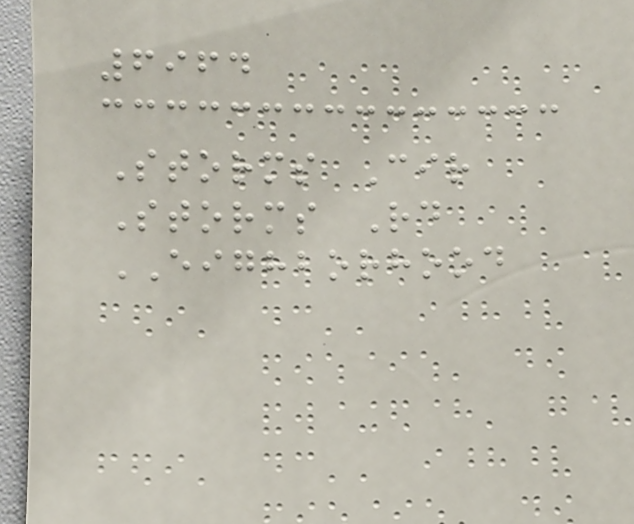6964
Storms Cir
Storms Rd
EIGHBORHOOD
